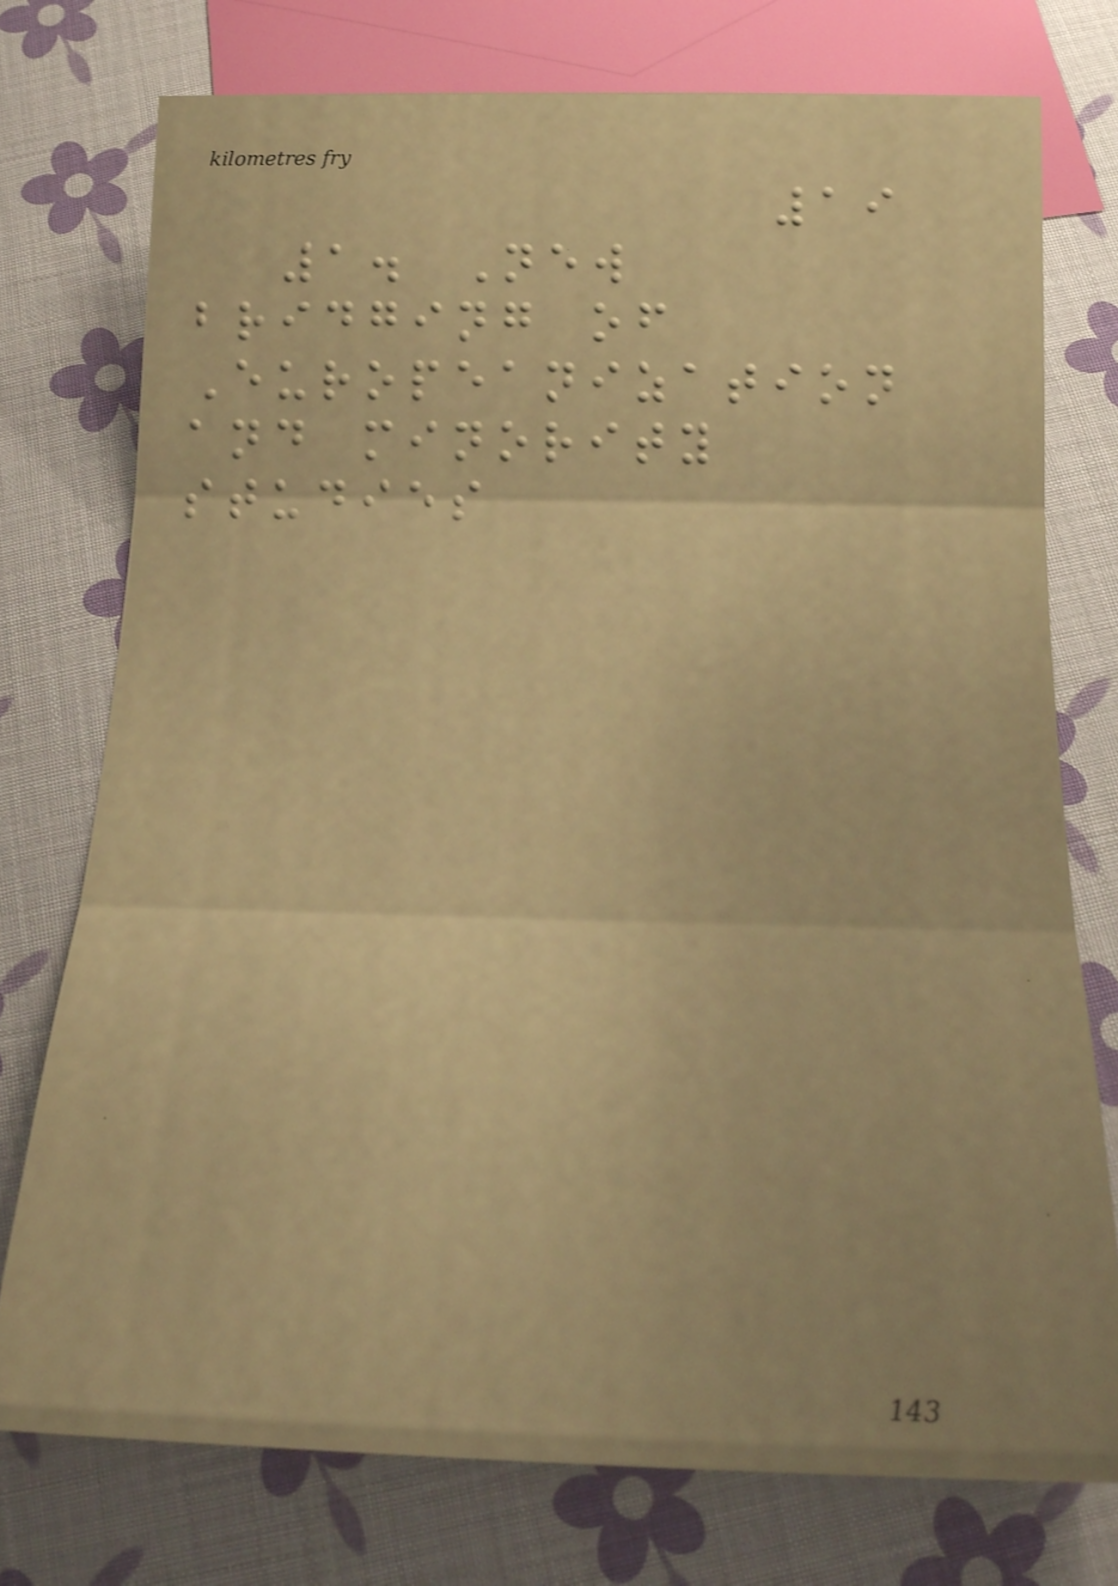19
1. New
bridging of
Europeanization
and minority
studies
